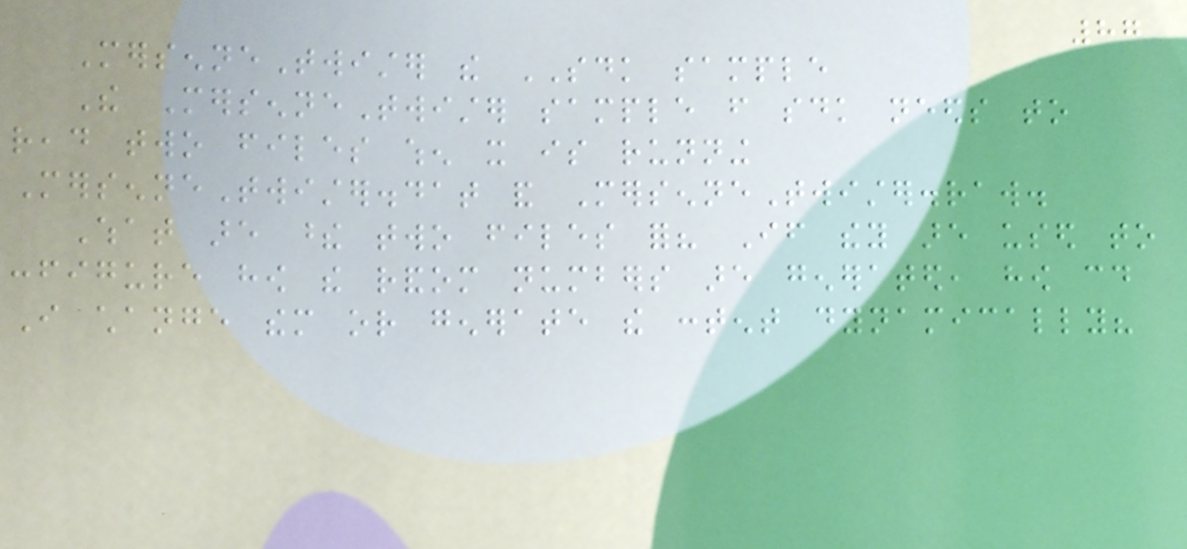87
MersenneTwister the SDK sample
The MersenneTwister sample from sdk needs to
read two files when it is running
MersenneTwister.dat and MersenneTwister.raw.
What are these two files for? If they are used to
configure how the random numbers are generated, how could
I change them or generate the content dynamically?
